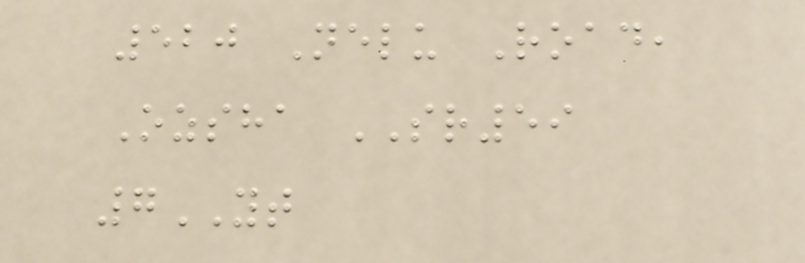520 Nelu Road,
Ozsha SR59
7YT
